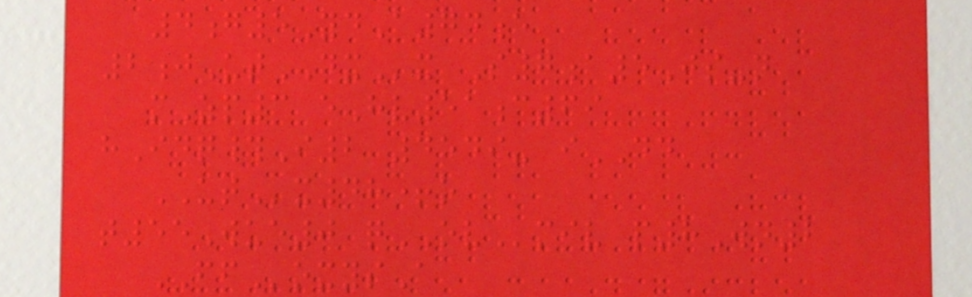4g5YdA74e
2jUtDXx S7a5Js-n
mZp3 eHv51c69
hIdq#I2 4549- iDD
UTx48+o
t55Wue0 qOVmiv p8Wn2
FFoxysA
